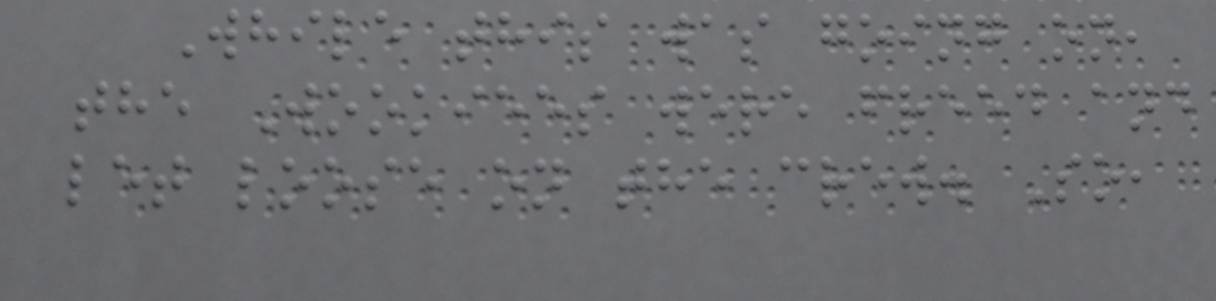While this was going on,
the Wookiees were freed and
let loose on the crew. So,
